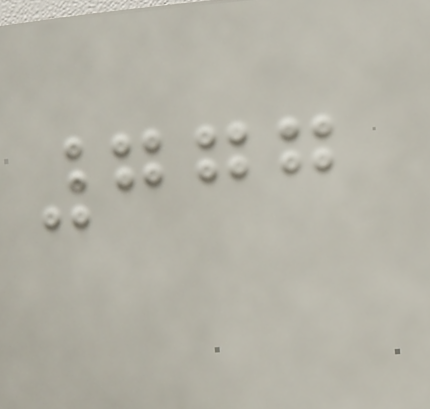777
